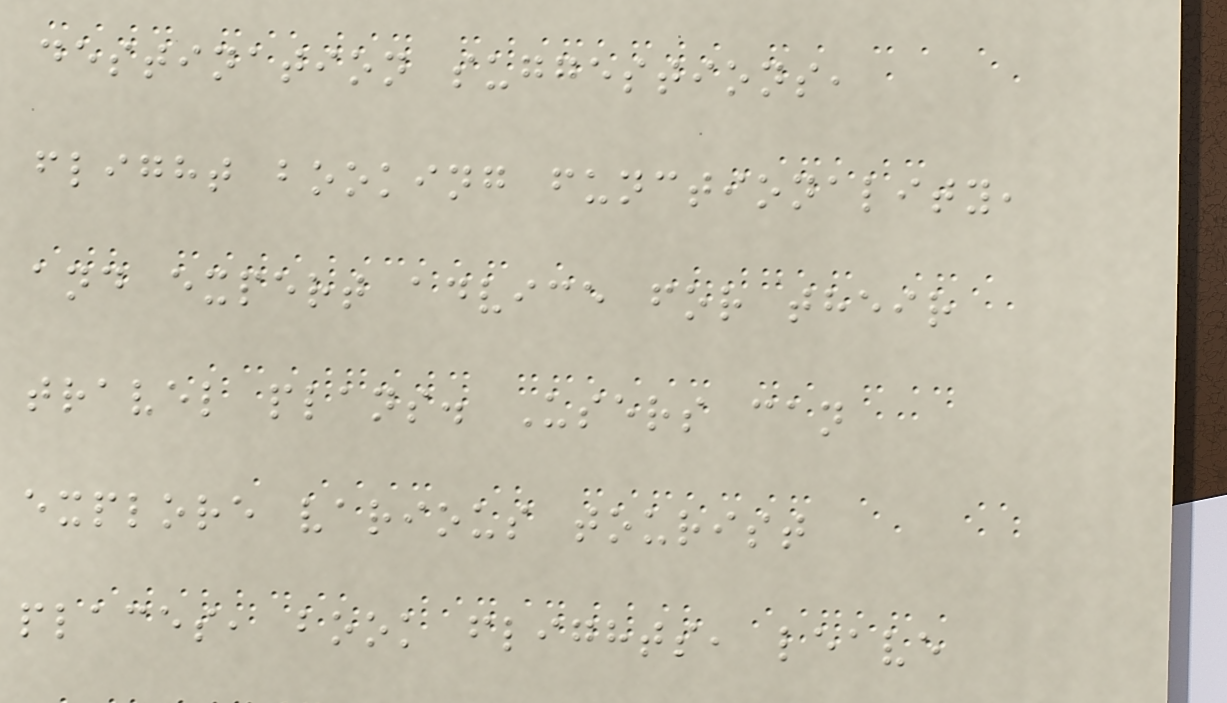destination suggestions,
flight booking functionality,
and expert advice for their
travel plans. Users can
explore various tourist
places, book flights, leave
